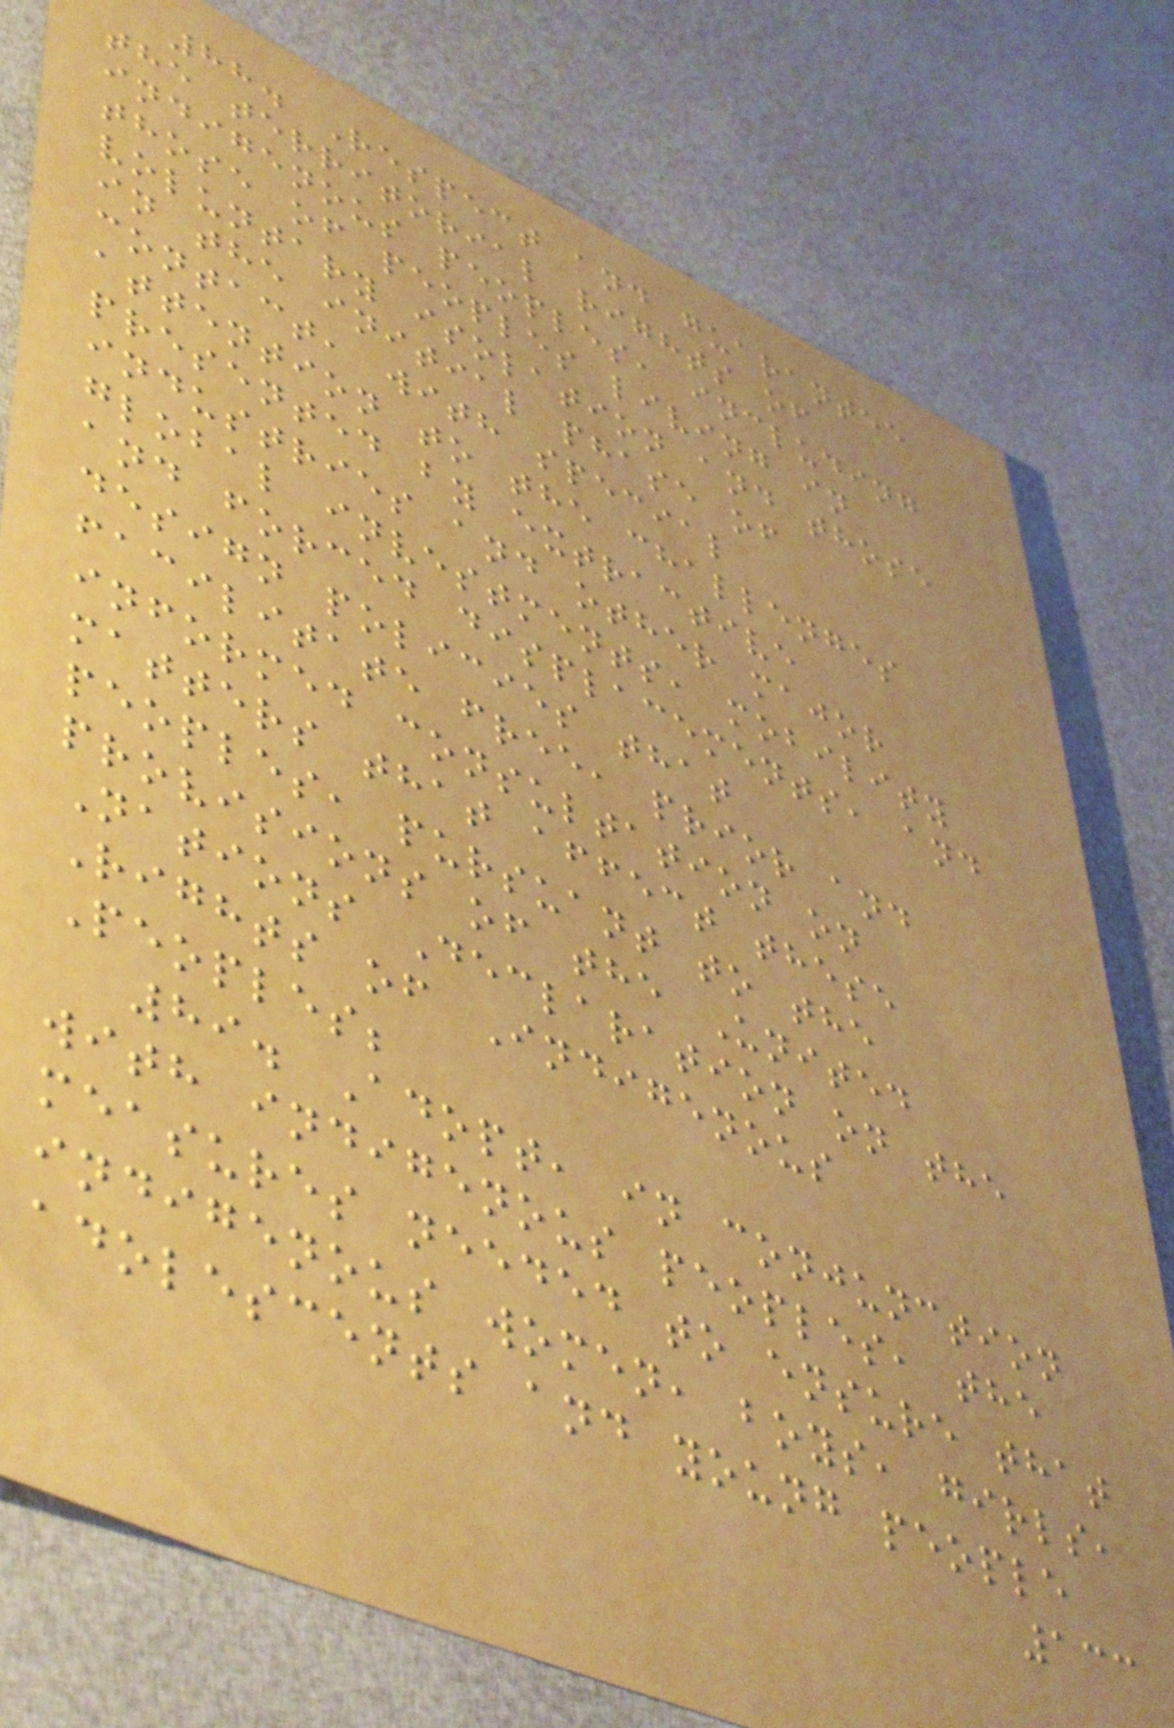88. Respect and guarantee
the territorial rights of
indigenous peoples, including
those of peoples living in
voluntary isolation and those
in the initial phase of
contact, with special
attention to the challenges
presented by extractive
industries and other major
global investments, mobility
and forced displacements, and
design policies that
facilitate free, prior and
informed consultation on
matters that affect these
peoples, pursuant to the
provisions of the United
Nations Declaration on the
Rights of Indigenous
Peoples;
89. Adopt, in conjunction
with indigenous peoples, the
measures needed to ensure that
indigenous women, boys, girls,
adolescents and young people
133
